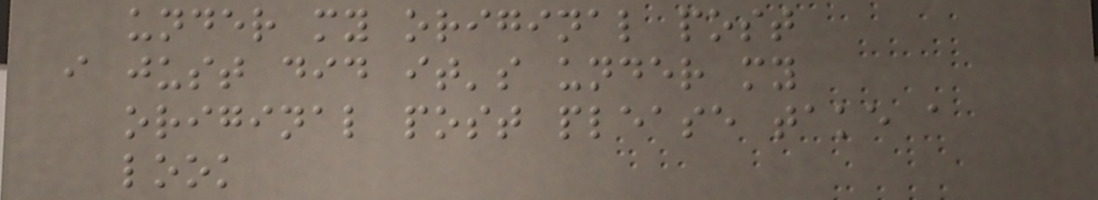under my original post
i just did it's under my
original post please take a
look
